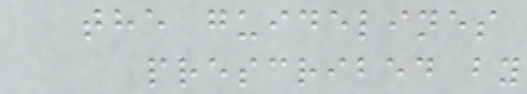the guidelines
prescribed by
